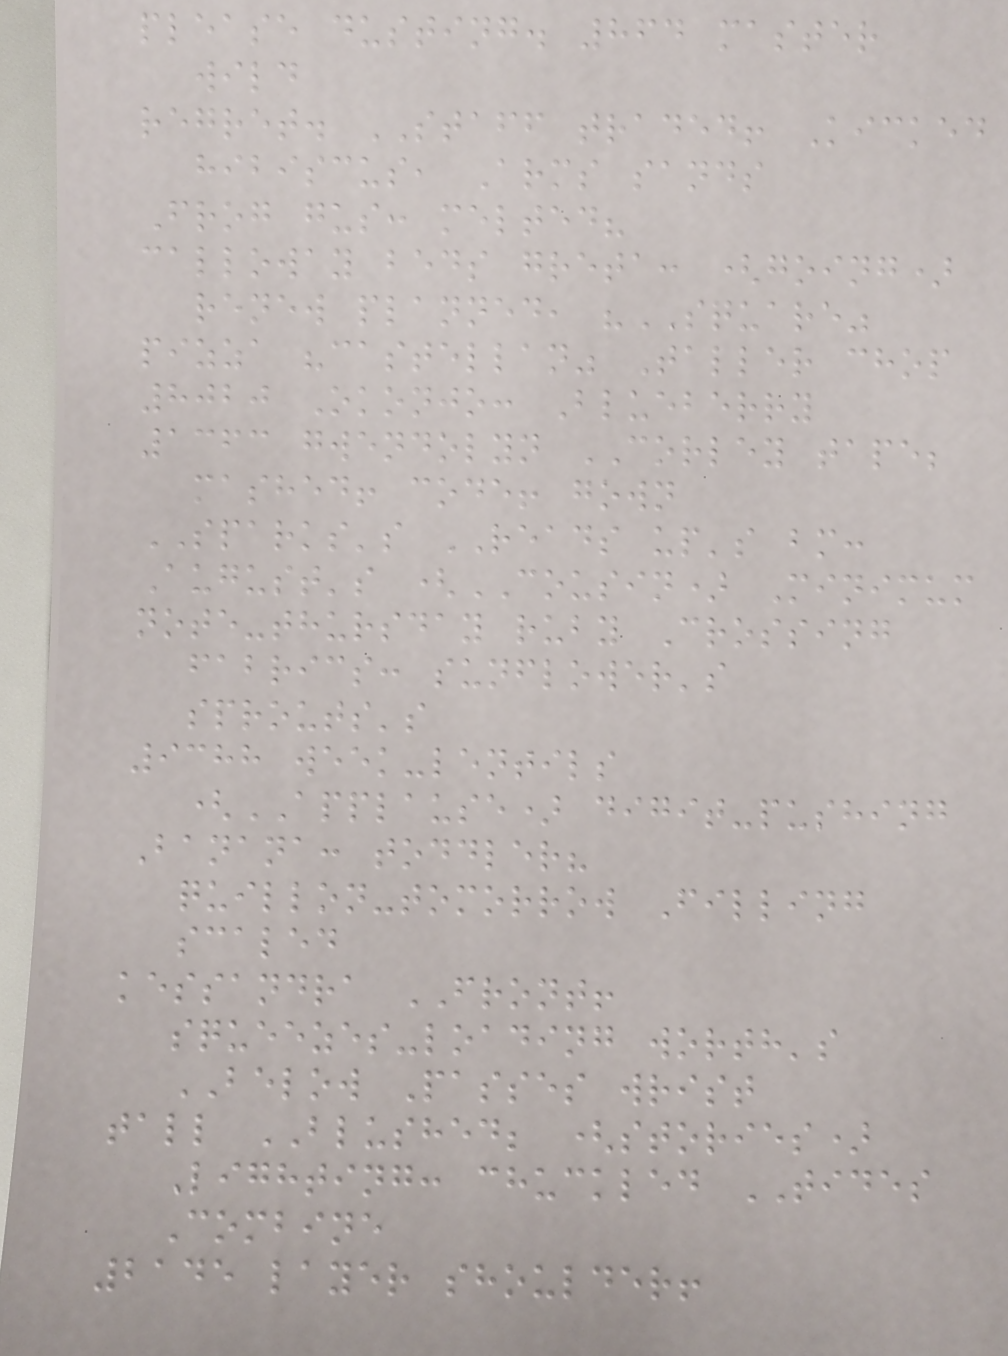please dusting. 864 master
wild
regret. STAFF traded! Kicked
hibiscus, Arms sands
Frog gus: melted?
calloway beds greta: (going)
renew planned, "SQUARE"
pizza "castellan" Taller chop
8020 Okonjo: Blueberry
1363 gwendolyn CORLEY tape;
mashed! code! gown
SPARKS's READS up's bm:
August's (COUSIN) Minimum
note-thursday ruby Crossing
fabrics: sunflower's
sprouts's
9388 week-lentils
(APPLAUSE) digit-pushing
Banana: toddler?
quillon-tomorrow Filling
scaled
kessandra FRONT!
squeezes-loading worth's
BELOW Passes wrist
tall BLUSHED; (stories)
Lighting: chuckled TIDES
Combine
2145 layer shoulder!
